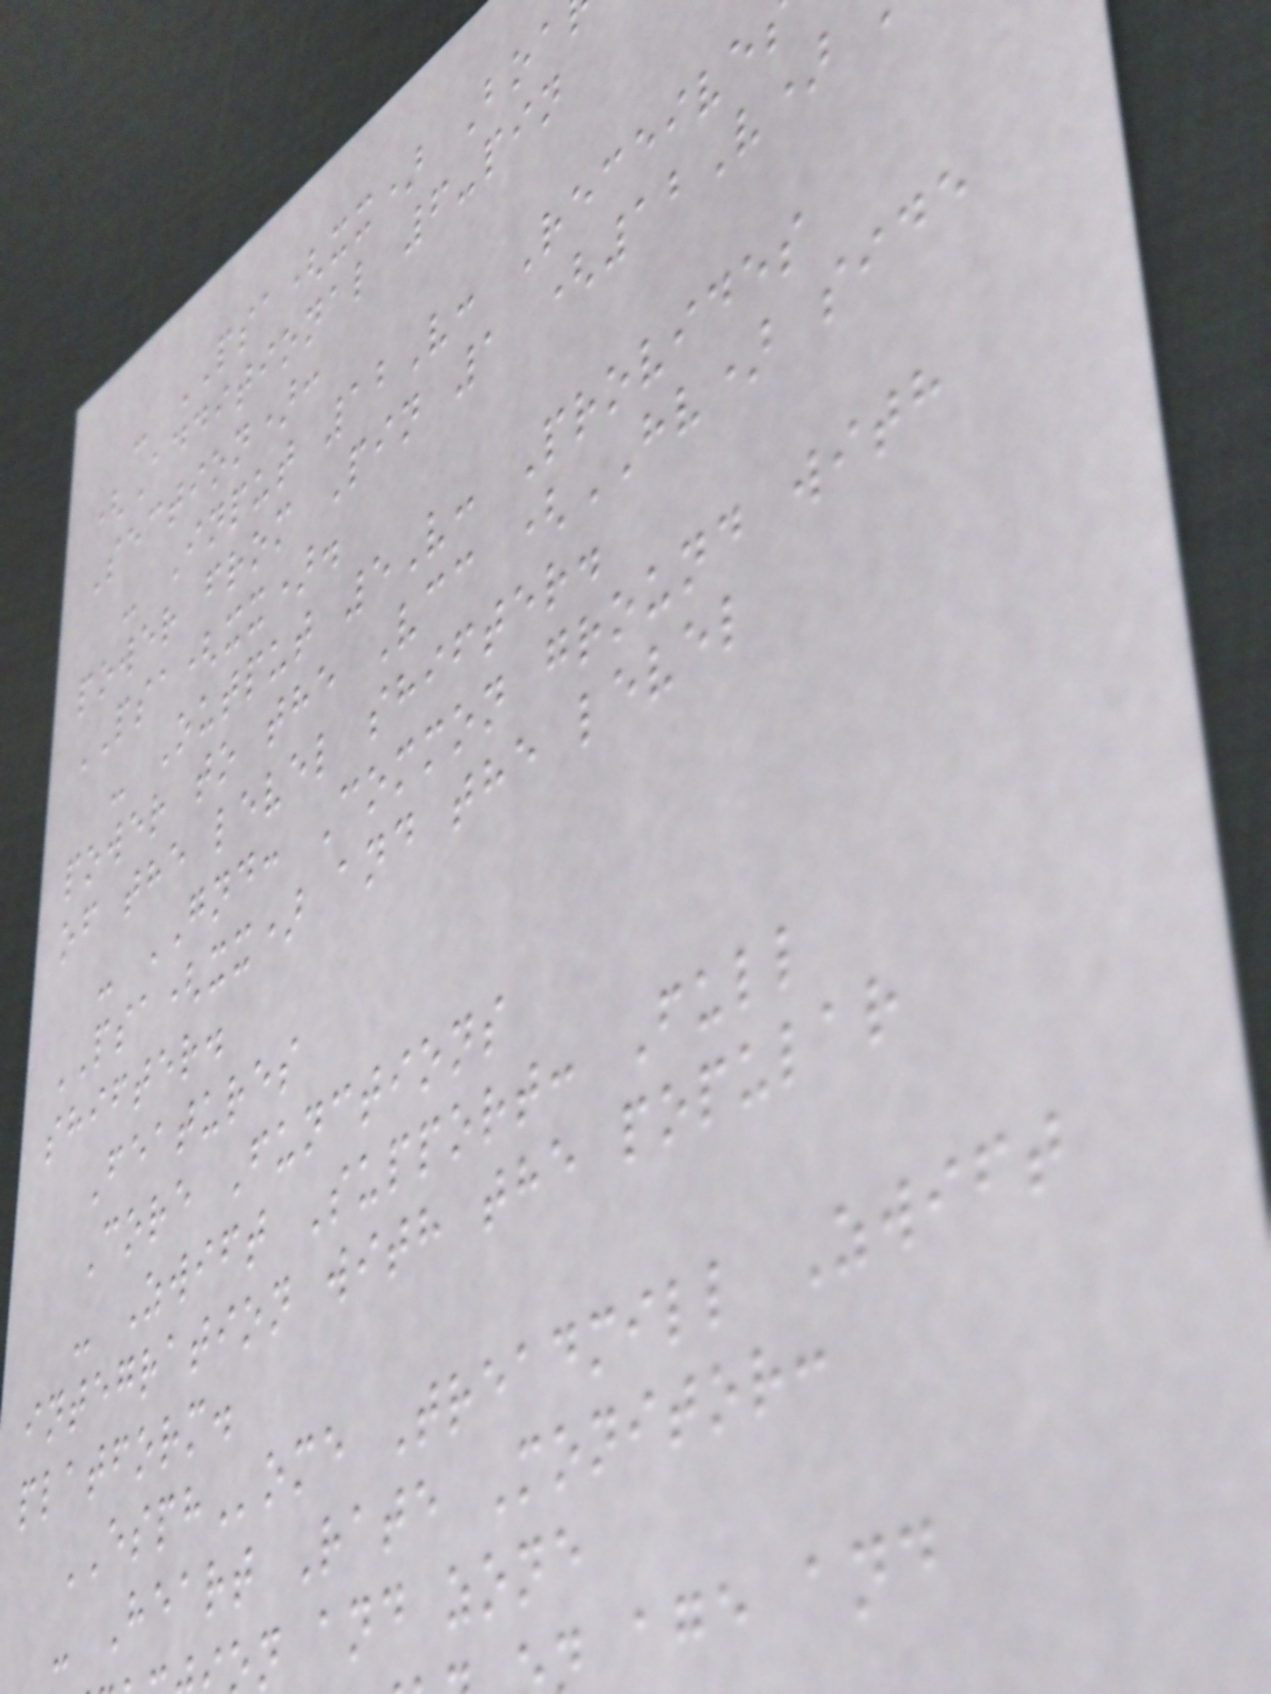- PSA(xx) Boa
(Additional 6-pin
Section):
- Input 12V: Receive
power from Pin 1 (12V)
PSA(xx).
- Output 5V: Provides
power to the Vcc (HV) side
of the level shifter.
- GND: Common ground with
PSA(xx) and the level
shifter.
Features
Core Functions
- Zwift Support: Full
integration with the popular
platform.
ESPHome Treadmill Zwift
- Heart Rate Monitor:
n and zone
age and
